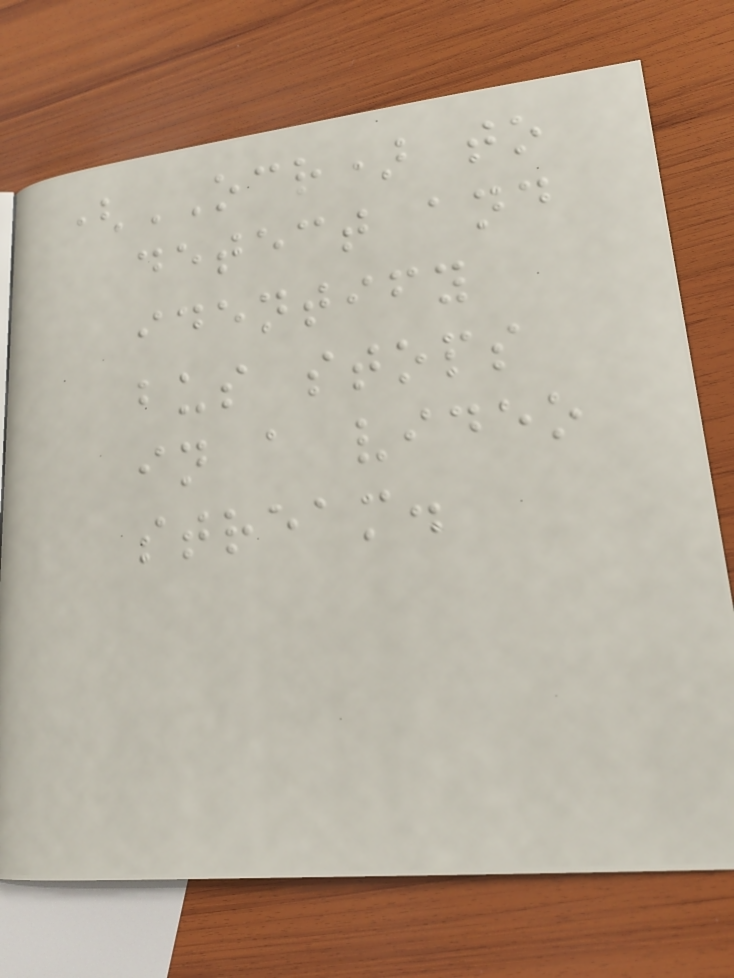(OCR) to
detect and
identify
bus stops
in a video
stream.
